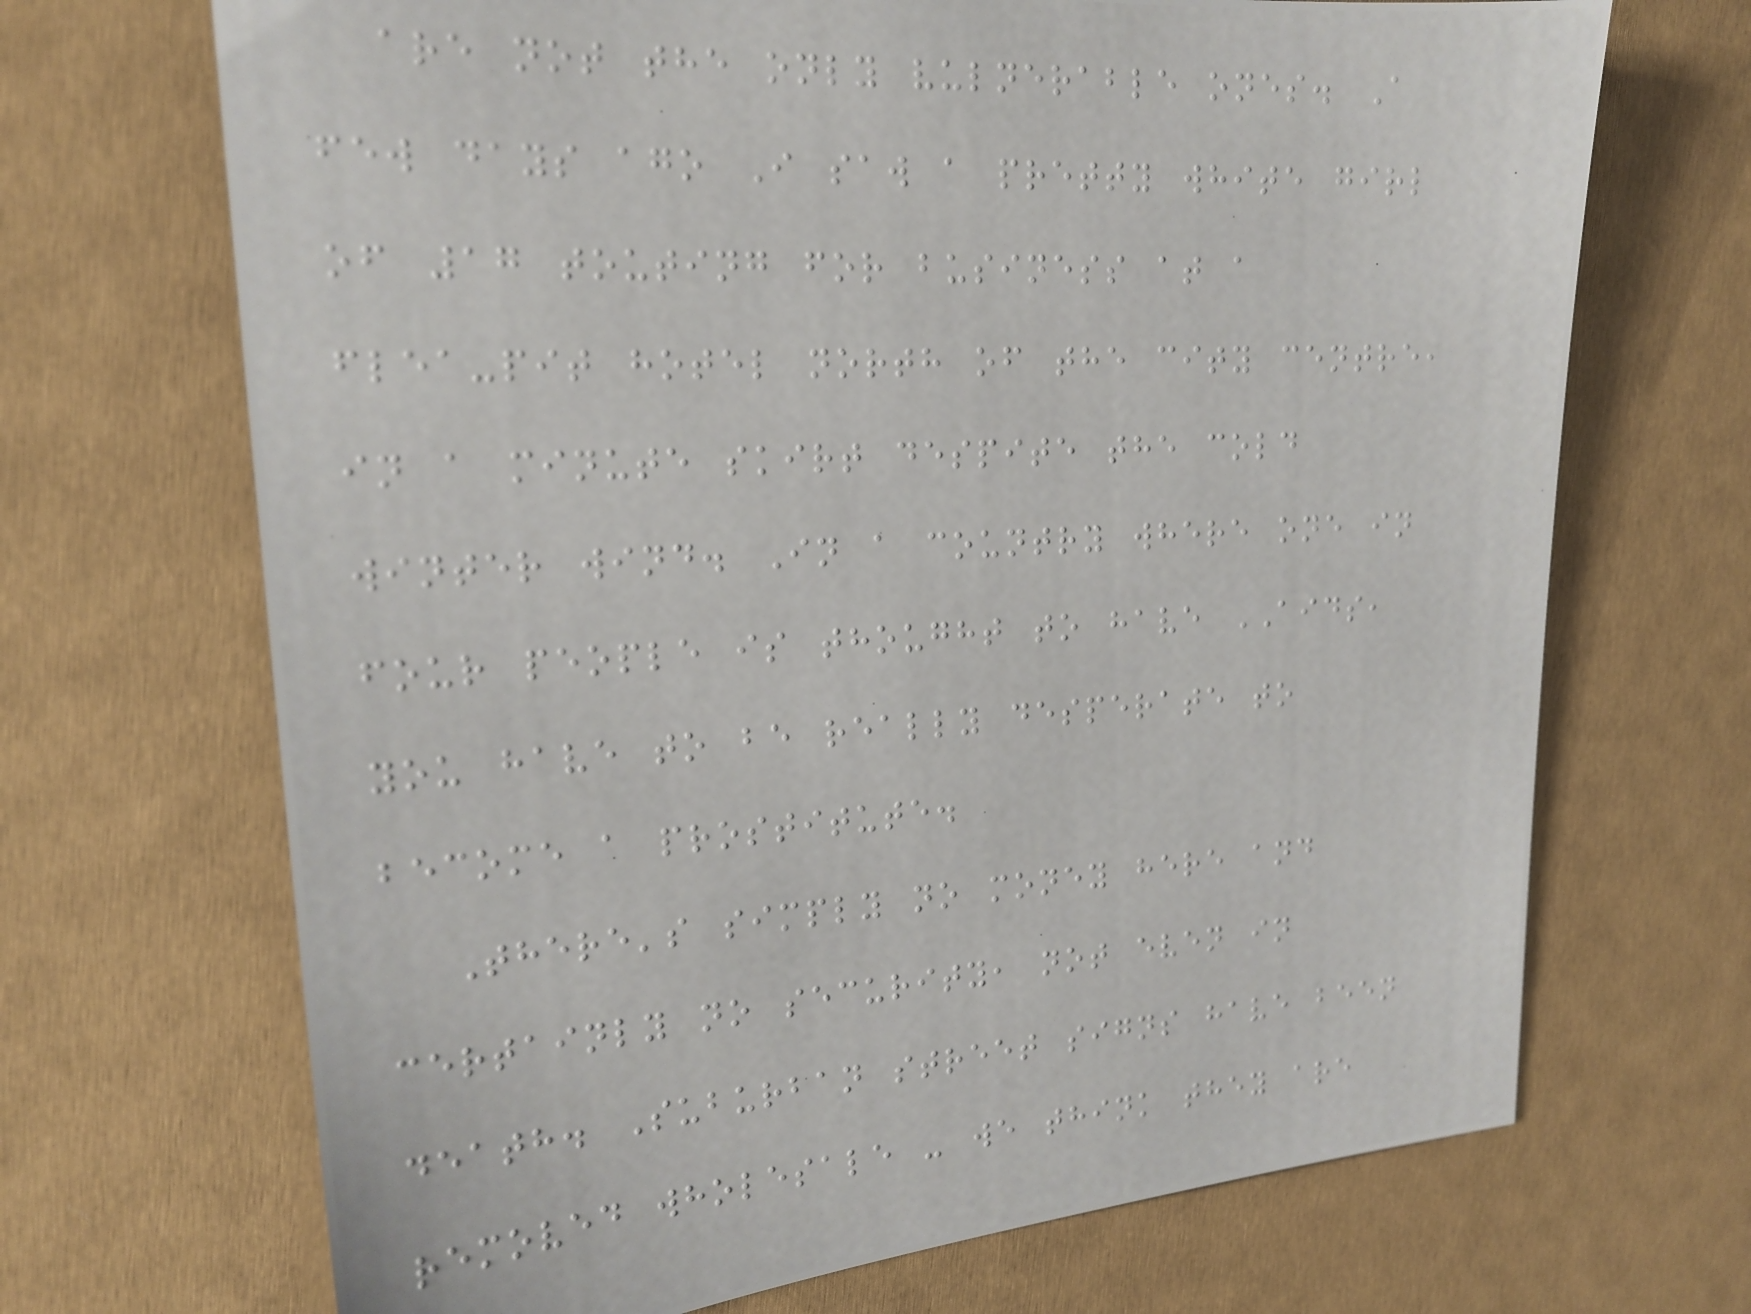are not the only vulnerable ones. A
few days ago I saw a pretty white girl
of 17 touting for business at a
flea-pit hotel north of the city centre,
in a minute skirt despite the cold
winter wind. In a country where one in
four people is thought to have AIDS,
you have to be really desperate to
become a prostitute.
There's simply no money here and
certainly no security, not even in
death. Suburban street signs have been
removed wholesale - we think they are
